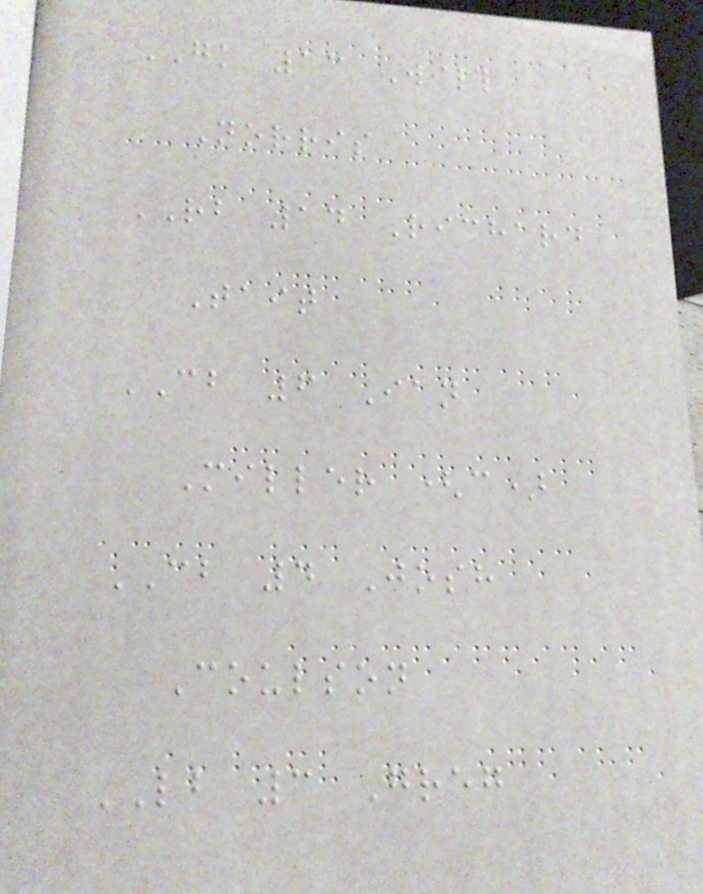GK 13 Will
Norris
RB 14 Richard
Tait
CB 6 Ian
Miller (c)
CB 4 Josh
Coulson
LB 3 Greg
